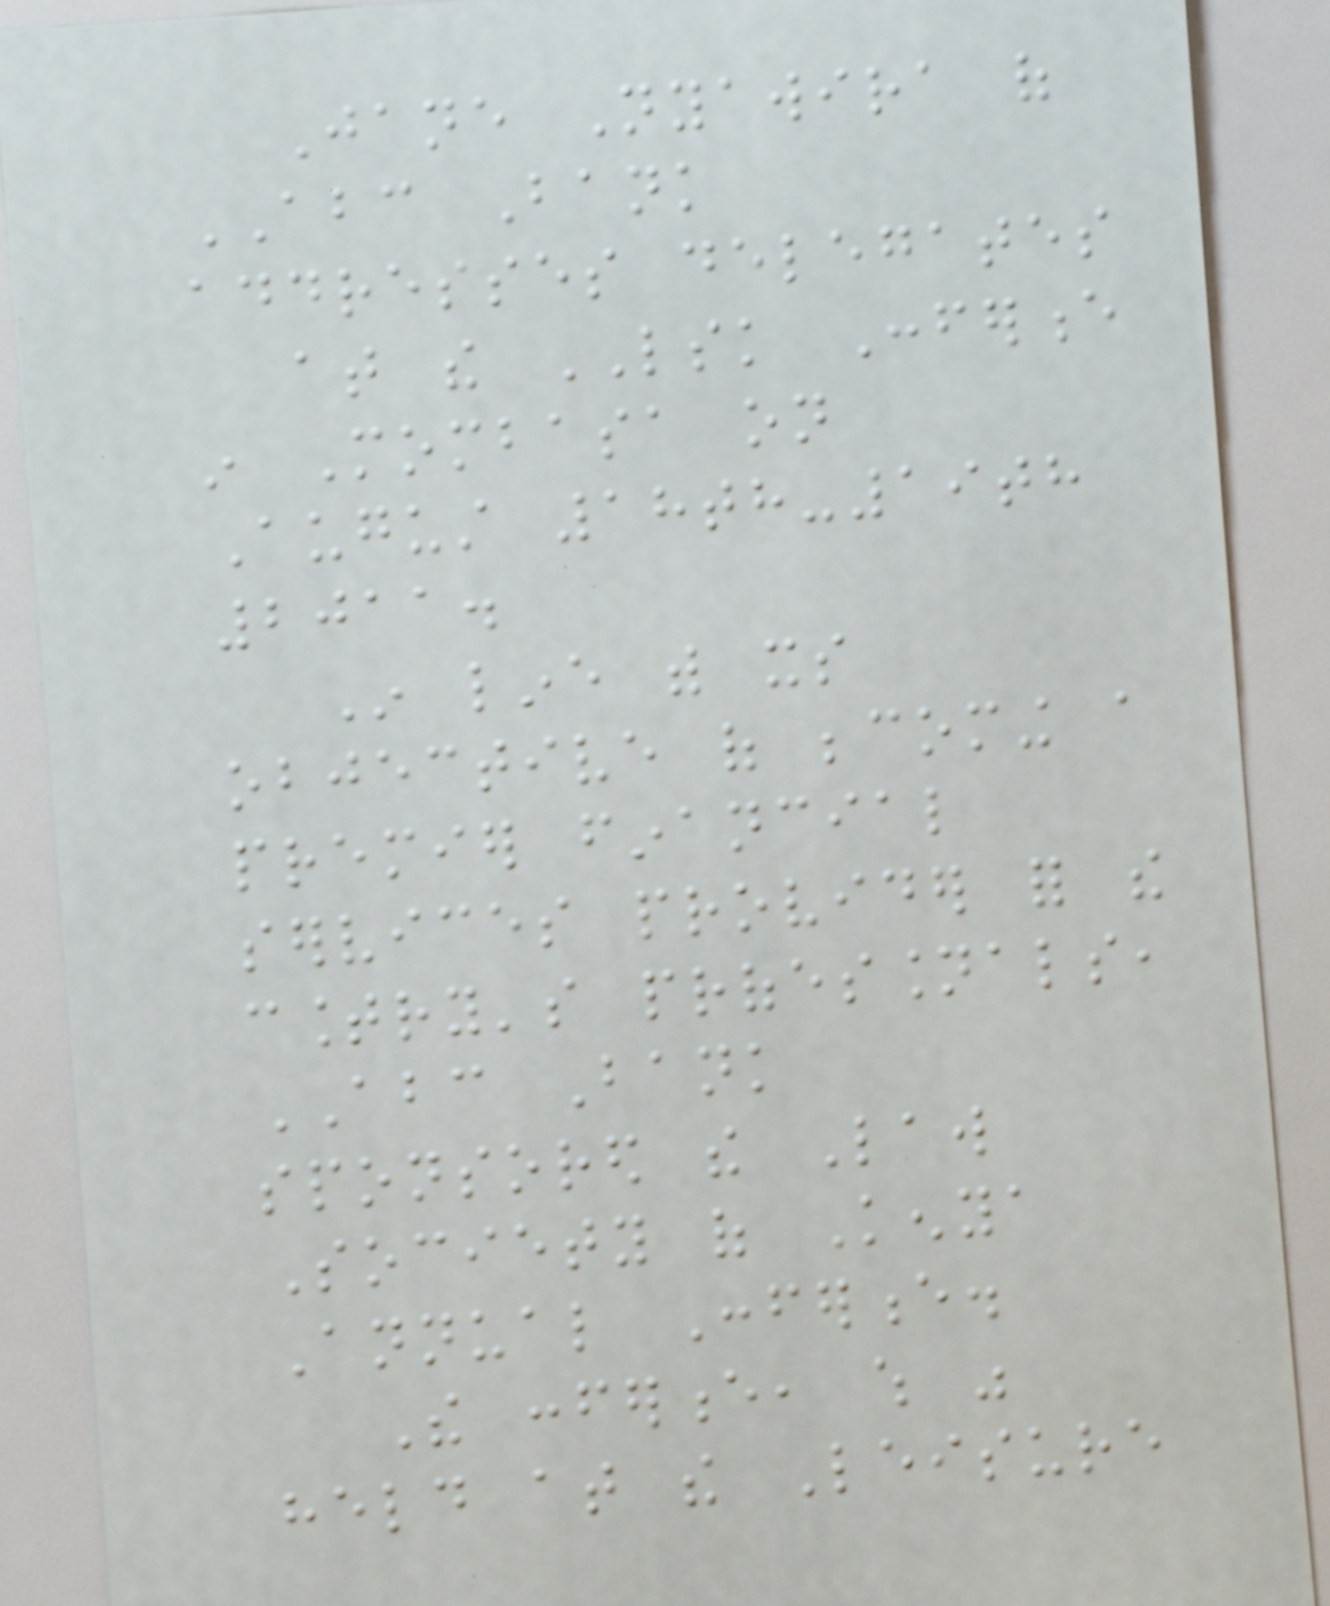Jane Nyawira of
ABC Bank
addresses delegates
at the LSK Conference
in Mombasa on
August 18th-19th
2011.
In line with its
objective of becoming a
premier financial
services provider for the
country's professionals,
ABC Bank
sponsored the Law
Society of Kenya
Annual Conference.
The conference, which was
held at the Leisure
